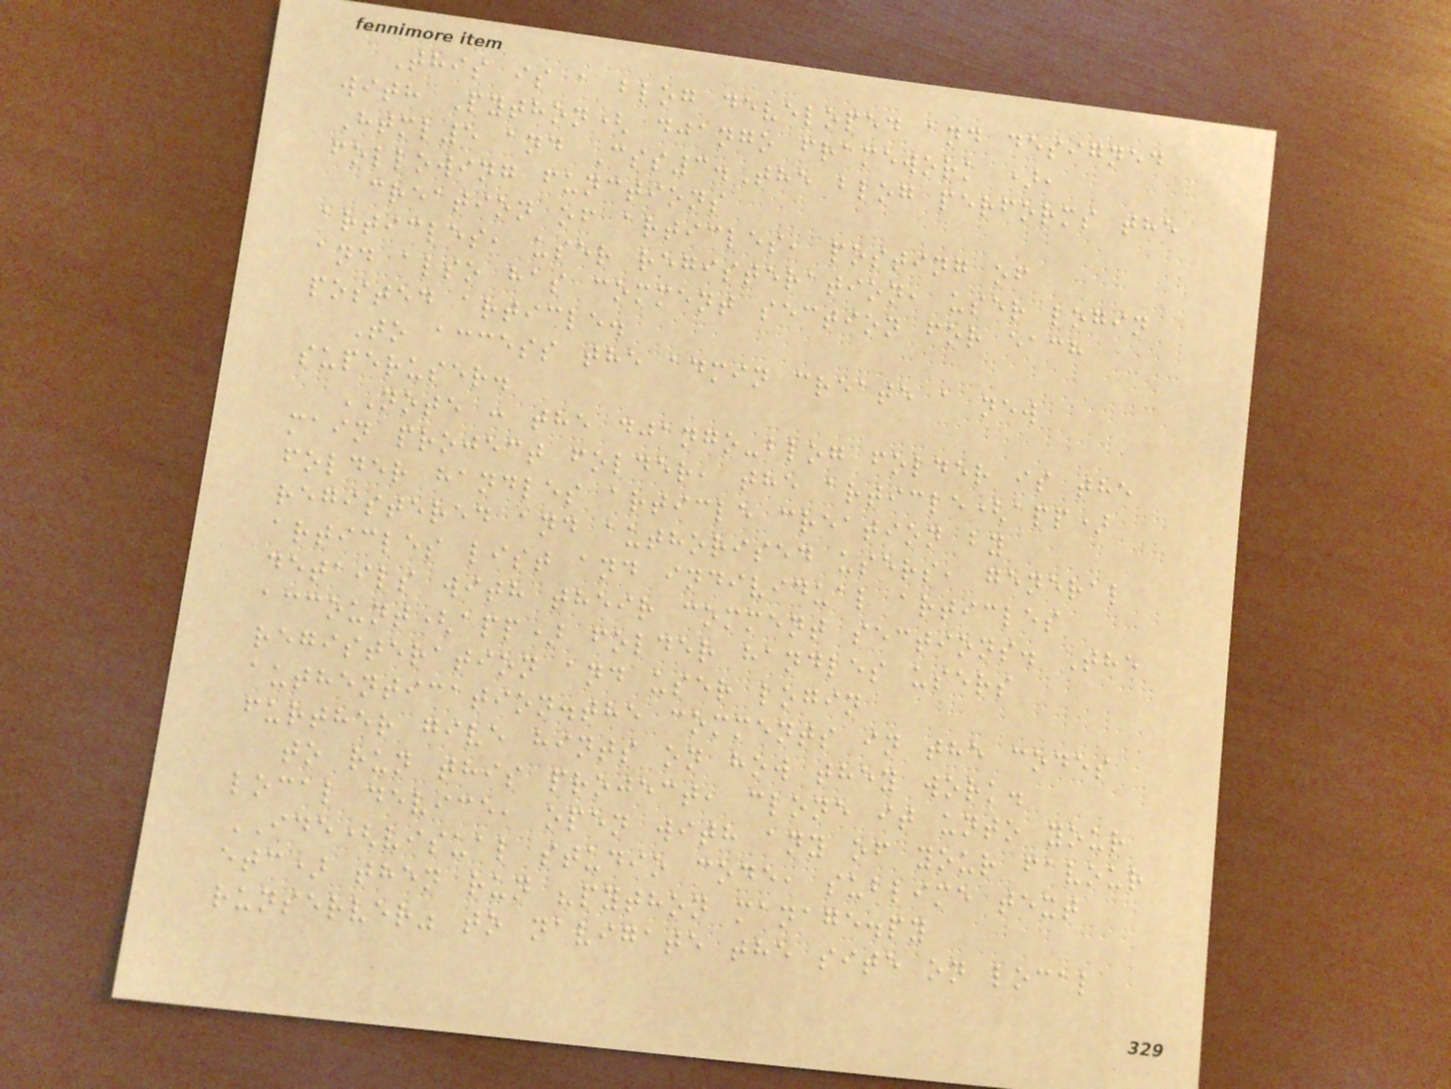This is a blog developed and designed
with Python( django framework ),
Html5 and Css3.The blog performs the
following functions
creation of articles, posting of
articles, user registeration, user login
and also has comment section for each
posted article.
To access the admin create a new
superuser.
NOTE : the django-blog folder is the
main project folder, the article(app)
folder handles article creation by
registered and authorised users, general
articles list and individual articles
details with their comment sections. The
account(app) folder handles users
registeration and user login
authentication.the comments in the codes
further give hints on how they work.
to run this project, clone it unto your
local device, open with any of your favour
IDE(visual studio code, sublime text
etc) then run "python manage.py
runserver" to navigate the site on local
